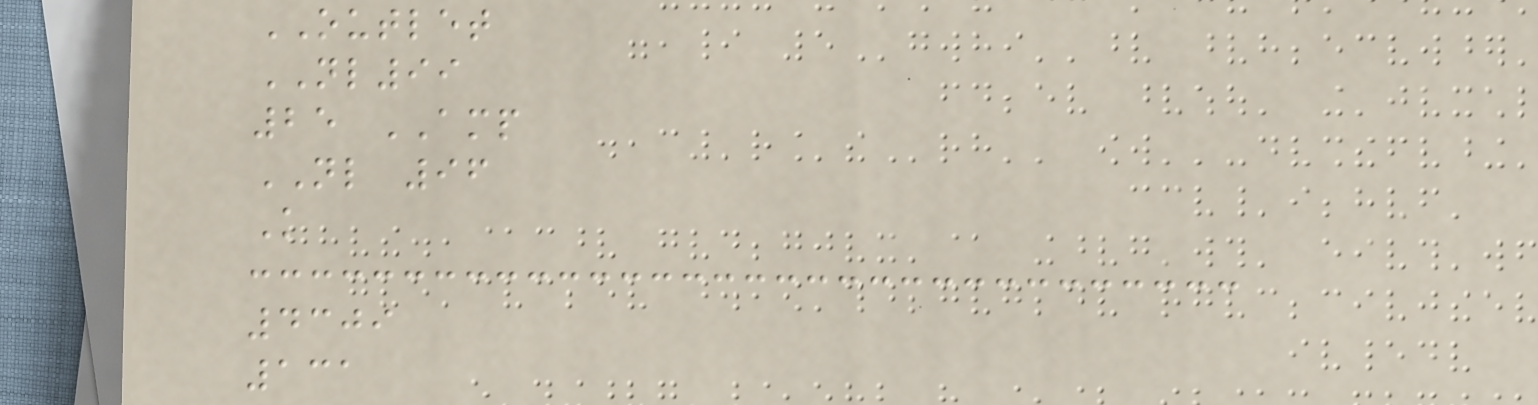OUTLET
NL99
25 AMP
NL 96
K
4309
131
